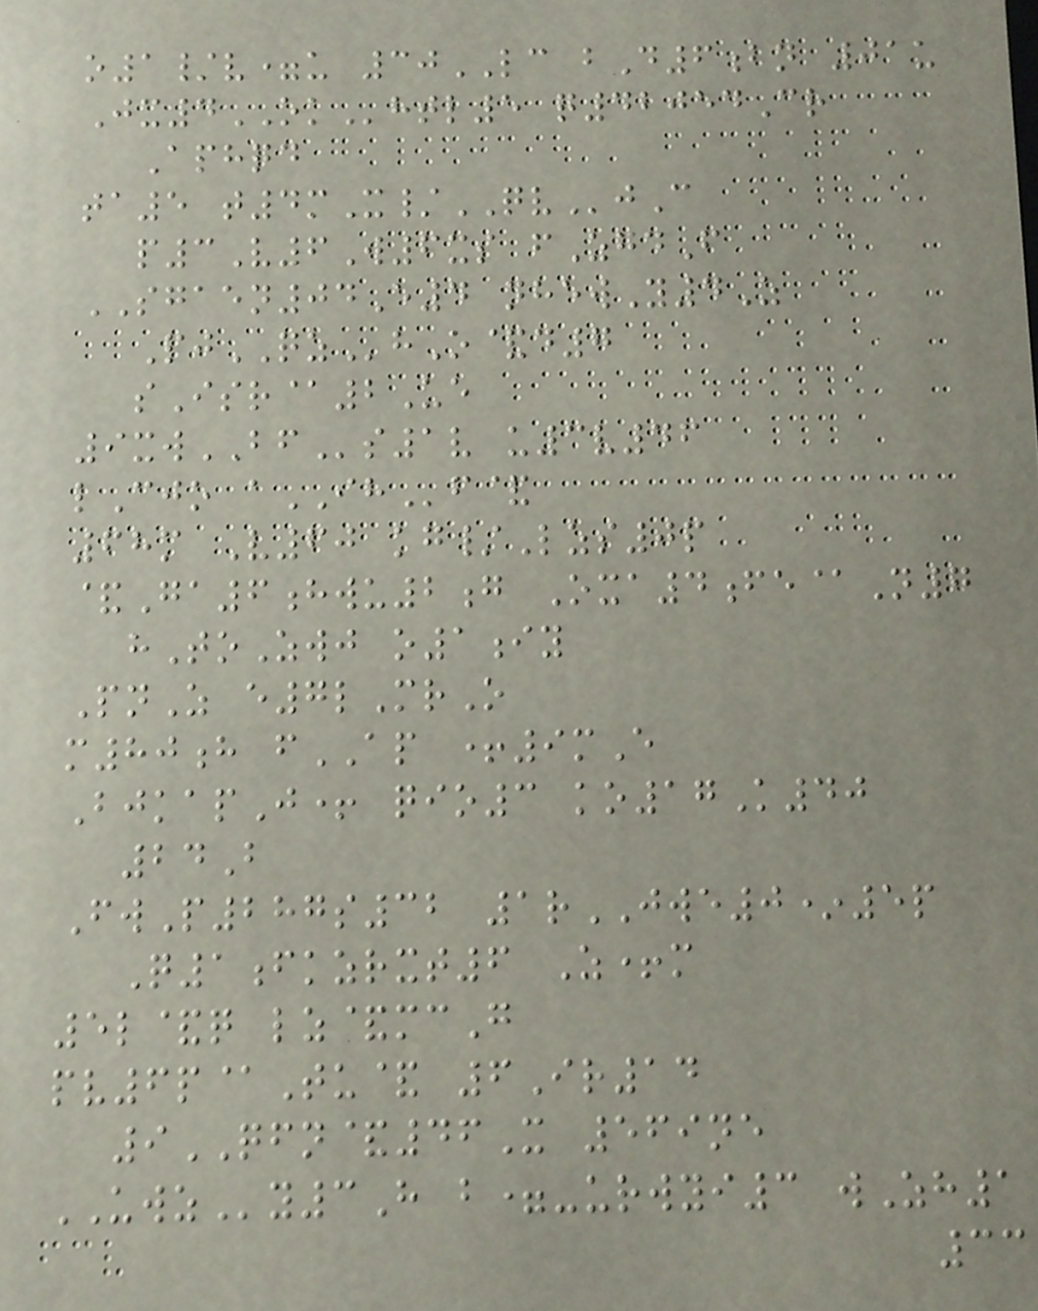o1/v=u 30LC bD6bn 01u
Jx4OKhtl5 q42054Cr
Aphqd
ta5 t4mX/QVjC
p3V6W6xs fZgdF
SGAEN04E4 nhewY4Z
PjQZhO&d7
sIsr@2Ue
9xwBFs1v u3v46
lCjo aIHf&
68m V60 kg/Lzs0p
&Ga6hwu2g Oxa4fe@N7
hToZwj o1iy
PnZ e7lMrO
m80h fAP +9mE
BjkapJ+ qio3 ko17K40
24B
FwP287s32 1rJWE0*5p
Q1fkzrxt6 Z+m
5l&q lz&mcG
pv6p@Tu& 6Ir14
9QFN&46X 569ne
UWZy3H b=-urwyi3 wZh1
33
